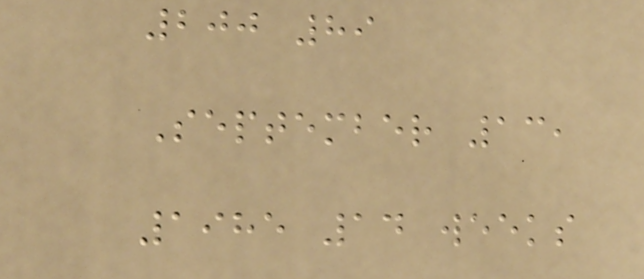200 89
September 13,
1985 14 weeks
